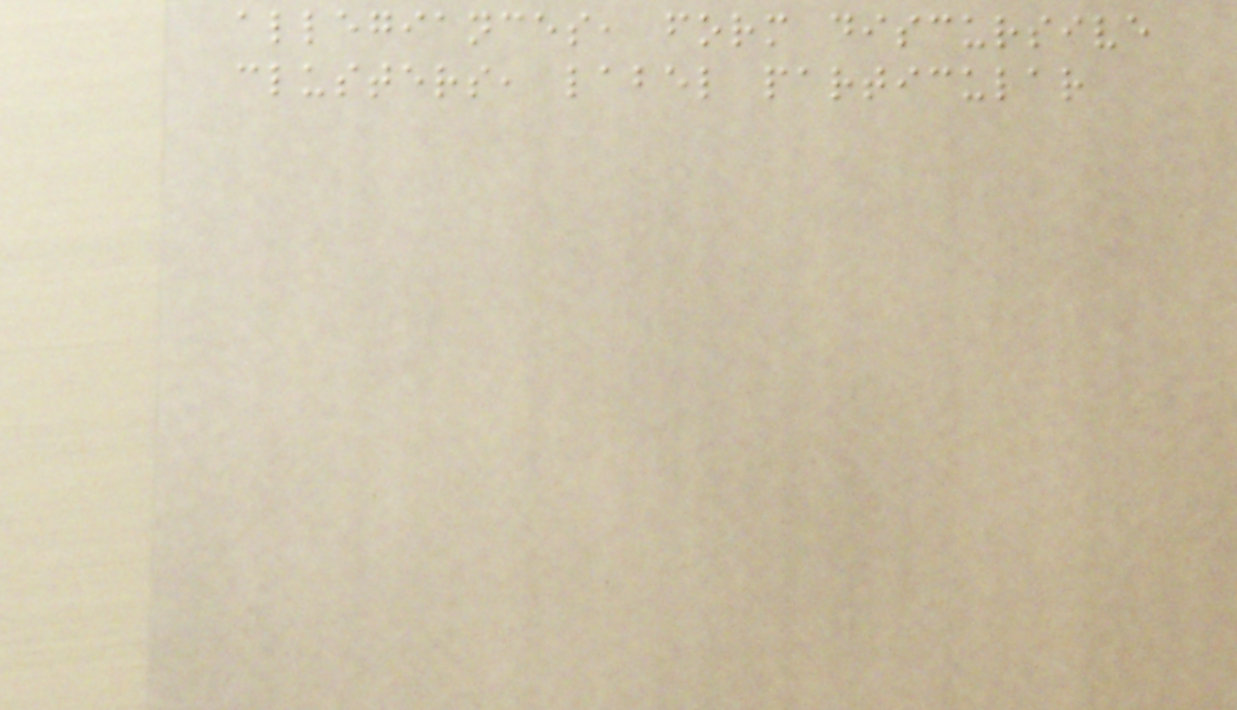allegiances, form discursive
clusters, label particular
